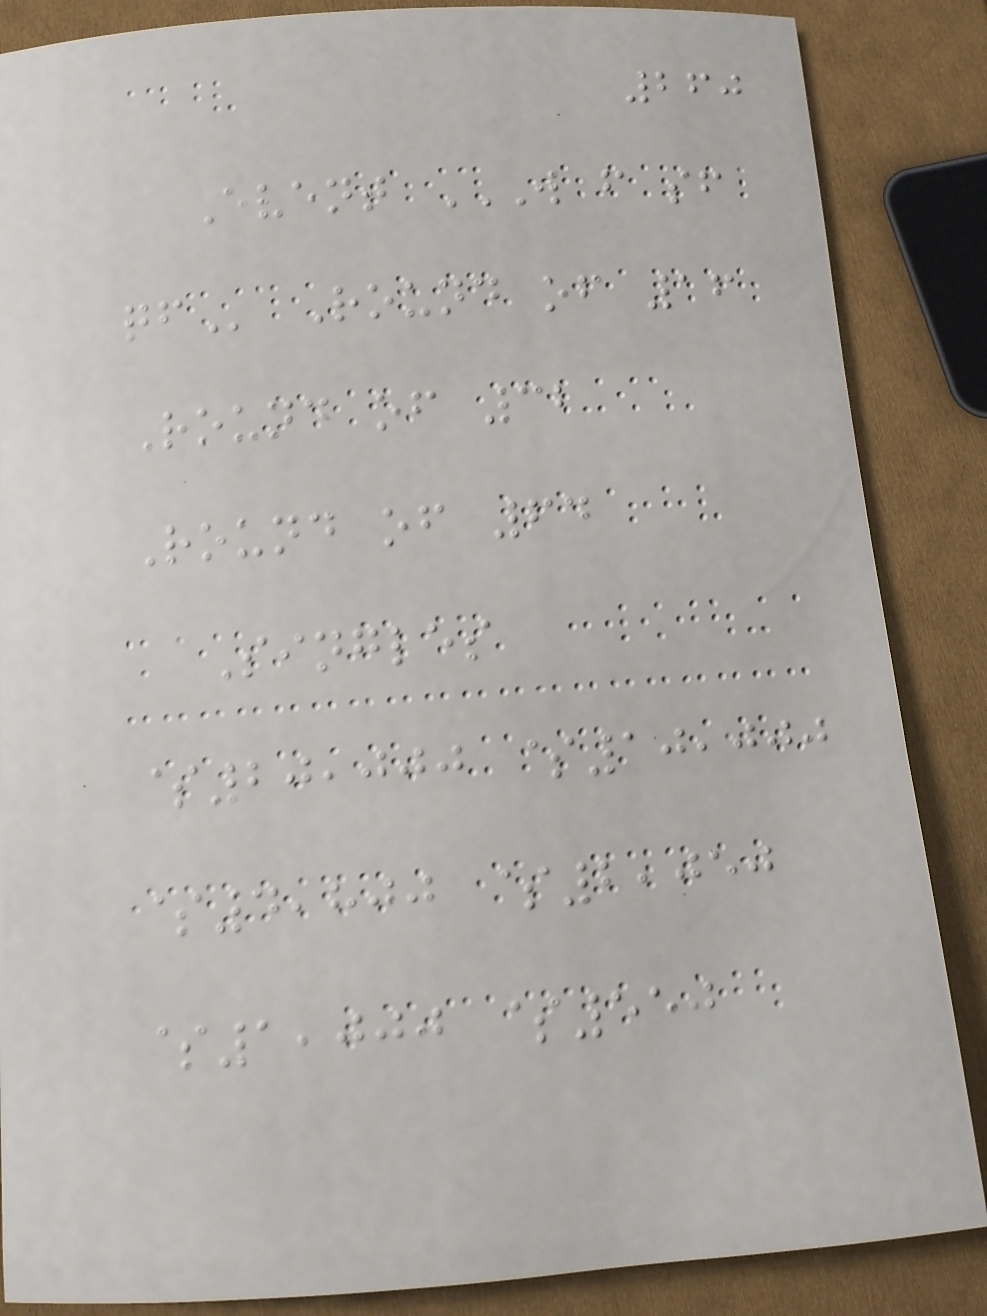260
Event W F SF
QF Round of 16
Round of 32
Round of 64
Singles
$20,000 $10,000
$4,800 $2,050
$1,000 $550
